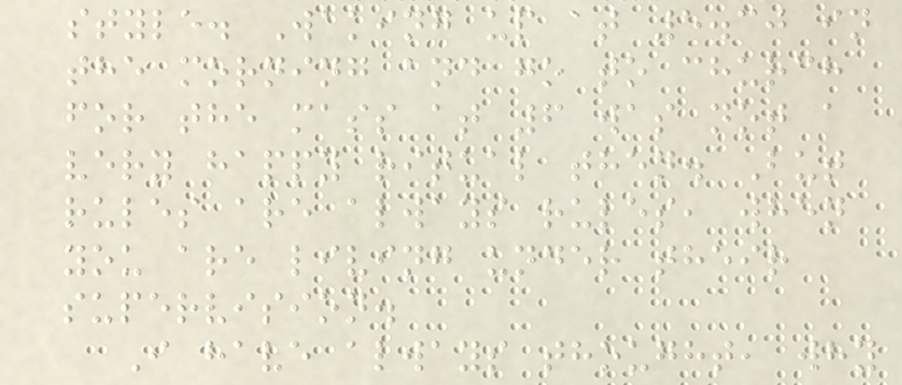style. Waking up at 5.30 in
the morning and go to church
for the mass at 6 was not a
very happy ritual then. But
rules are always rules, when
you are living under their
supervision.
I have always thought, why
